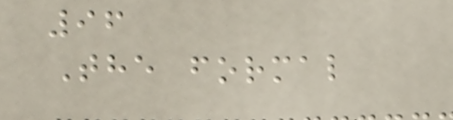96
The formal
